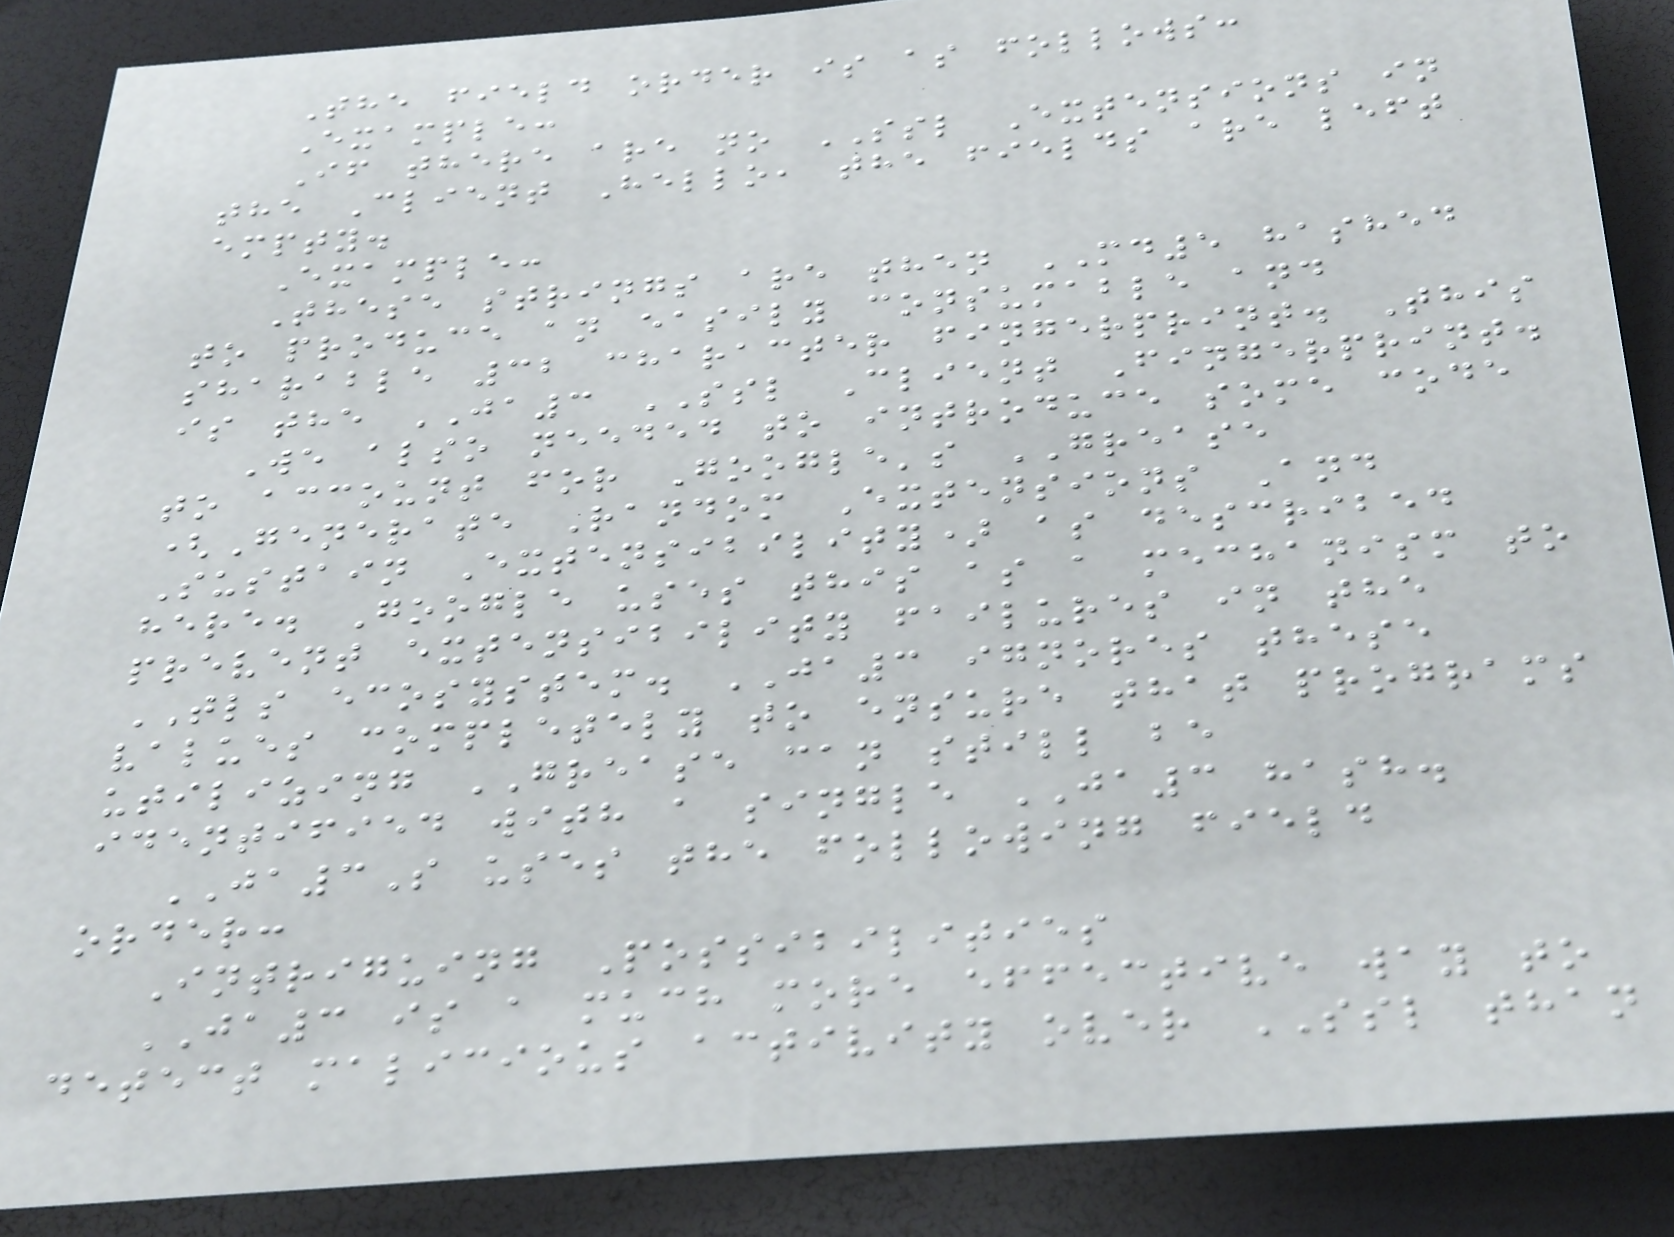The field order is as follows:
Example:
If there are no SSL Extensions in
the Client Hello, the fields are left
empty.
Example:
These strings are then MD5 hashed
to produce an easily consumable and
sharable 32 character fingerprint. This
is the JA3 SSL Client Fingerprint.
We also needed to introduce some code
to account for Google's GREASE
(Generate Random Extensions And
Sustain Extensibility) as described
here. Google uses this as a mechanism to
prevent extensibility failures in the
TLS ecosystem. JA3 ignores these
values completely to ensure that programs
utilizing GREASE can still be
identified with a single JA3 hash.
JA3S uses the following field
order:
Intriguing Possibilities
JA3 is a much more effective way to
detect malicious activity over SSL than
